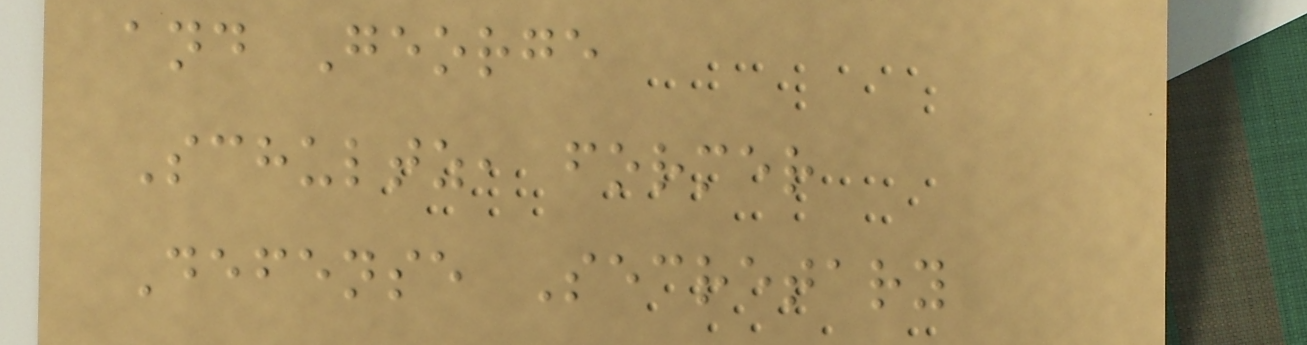and George
Schultz, former
Defense Secretary
